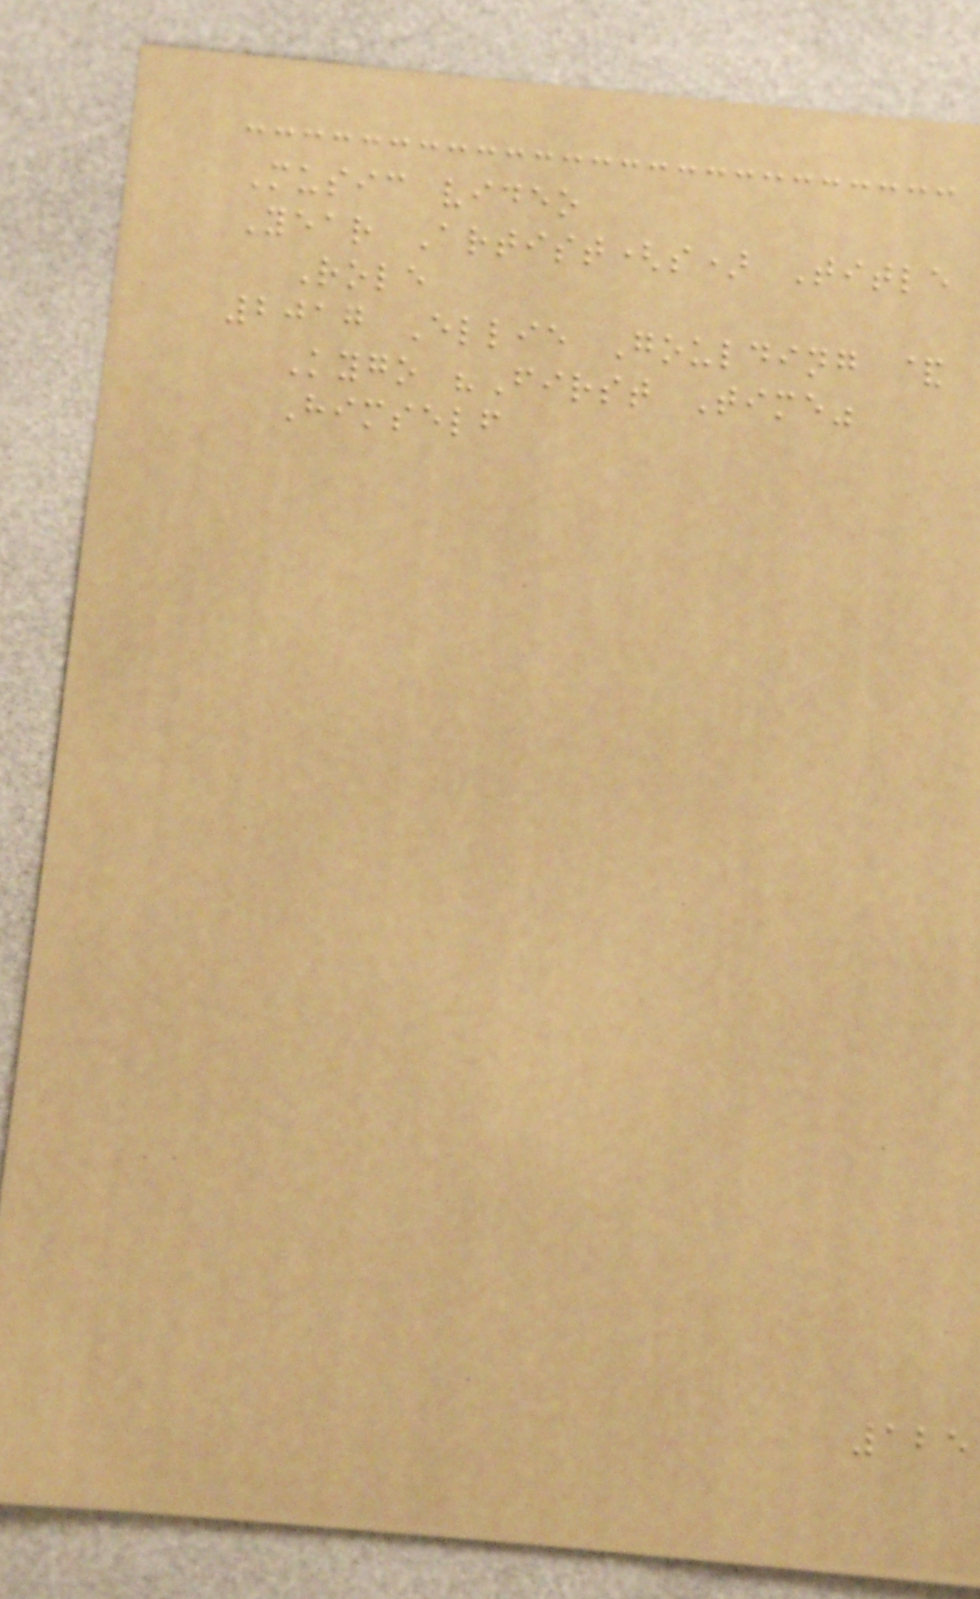Music video
Year Artist(s) Title
Role
2017 Ellie Goulding &
Kygo "First Time"
Himself
125
